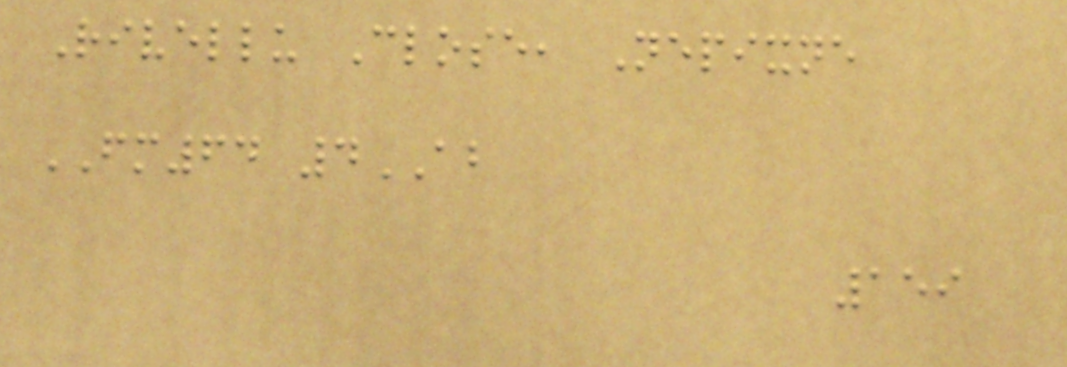Rivellu Close, Nepixne
FM64 4AB
159
